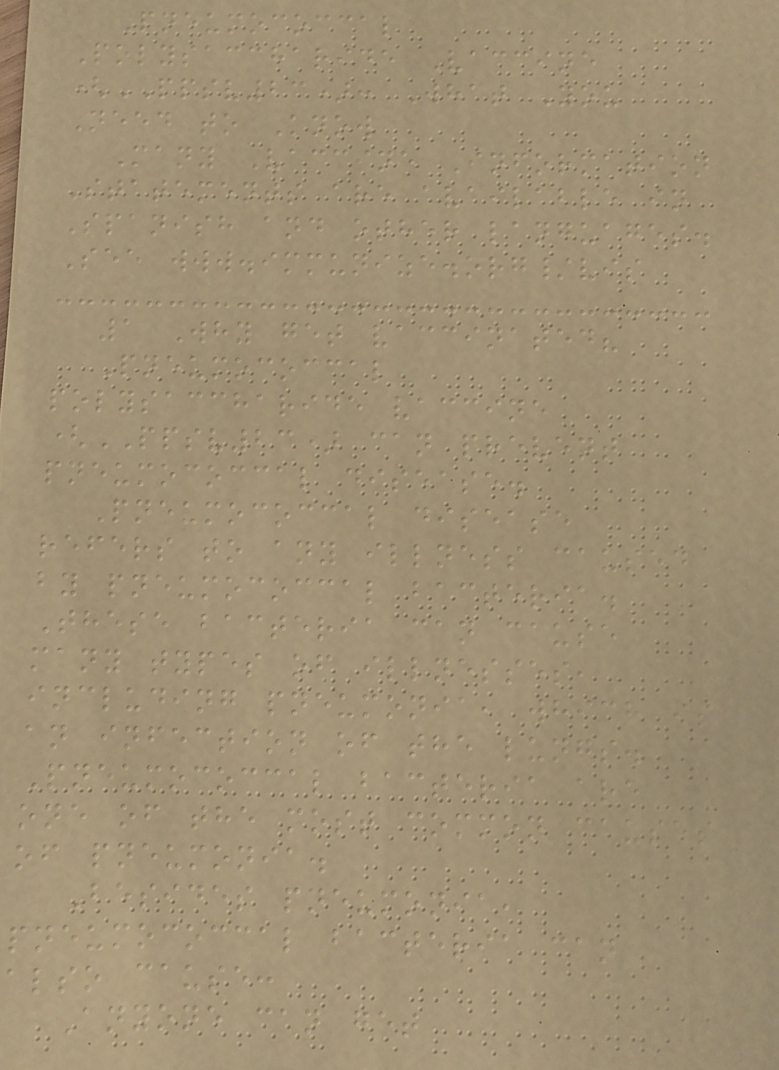Pneumococcal
Polysaccharide Vaccine
(PPSV23): What You
Need to Know
Many Vaccine Information
Statements are available in
Spanish and other languages.
See www.immunize.org/vis
1 Why get vaccinated?
Pneumococcal
polysaccharide vaccine
(PPSV23) can prevent
pneumococcal disease.
Pneumococcal disease
refers to any illness caused
by pneumococcal bacteria.
These bacteria can cause
many types of illnesses,
including pneumonia, which is
an infection of the lungs.
Pneumococcal bacteria are
one of the most common causes
of pneumonia.
Besides pneumonia,
pneumococcal bacteria can
also cause:
Anyone can get
